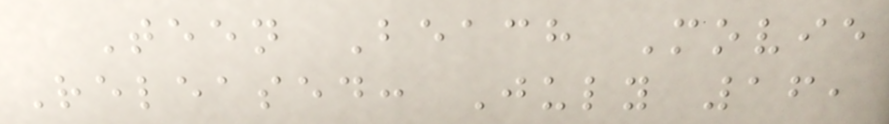Teen Beach Movie
Released: July 16,
